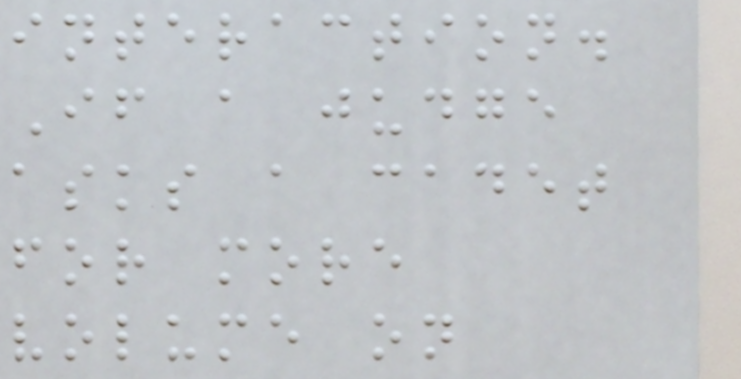interaction.
If a judge
asks a cadet
for more
volume on
